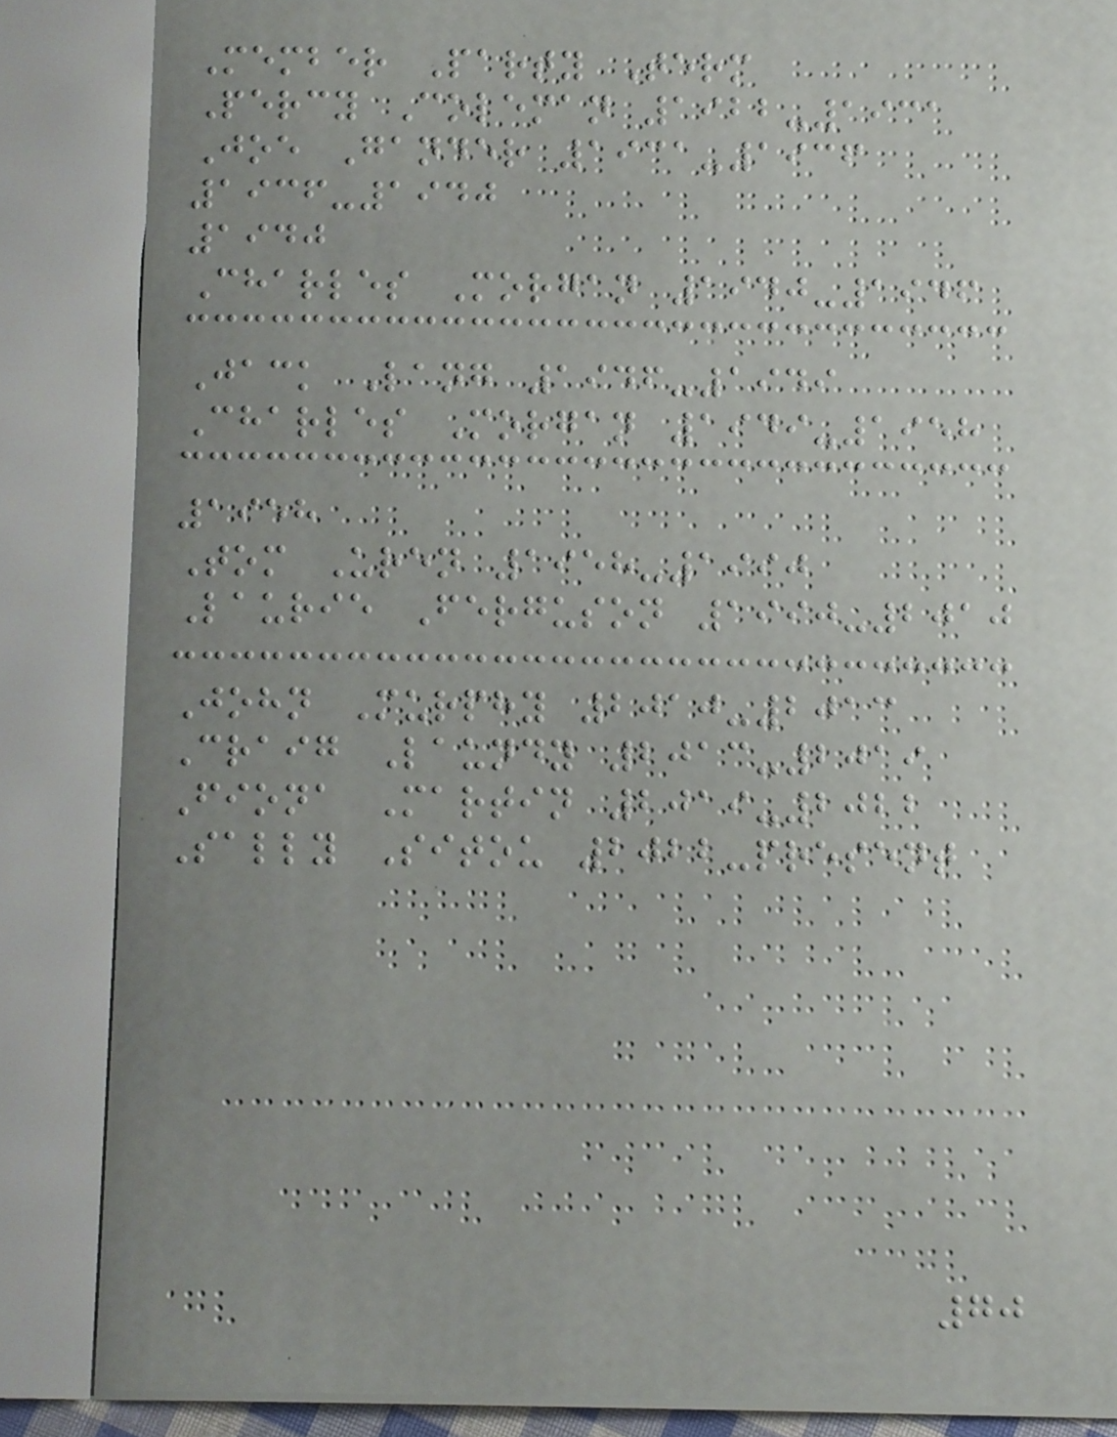Member Party Term
Percy Coleman 1922-1931
Joe Gander 1931-1936
1936-1940
1940
Charles Morgan 1940-1946
Jack Lang 1946-1949
Charles Morgan 1949-1958
1958
Tom Uren 1958-1990
Laurie Ferguson 1990-2010
John Murphy 2010-2013
Craig Laundy 2013-2019
Fiona Martin 2019-2022
Sally Sitou 2022-present
70
